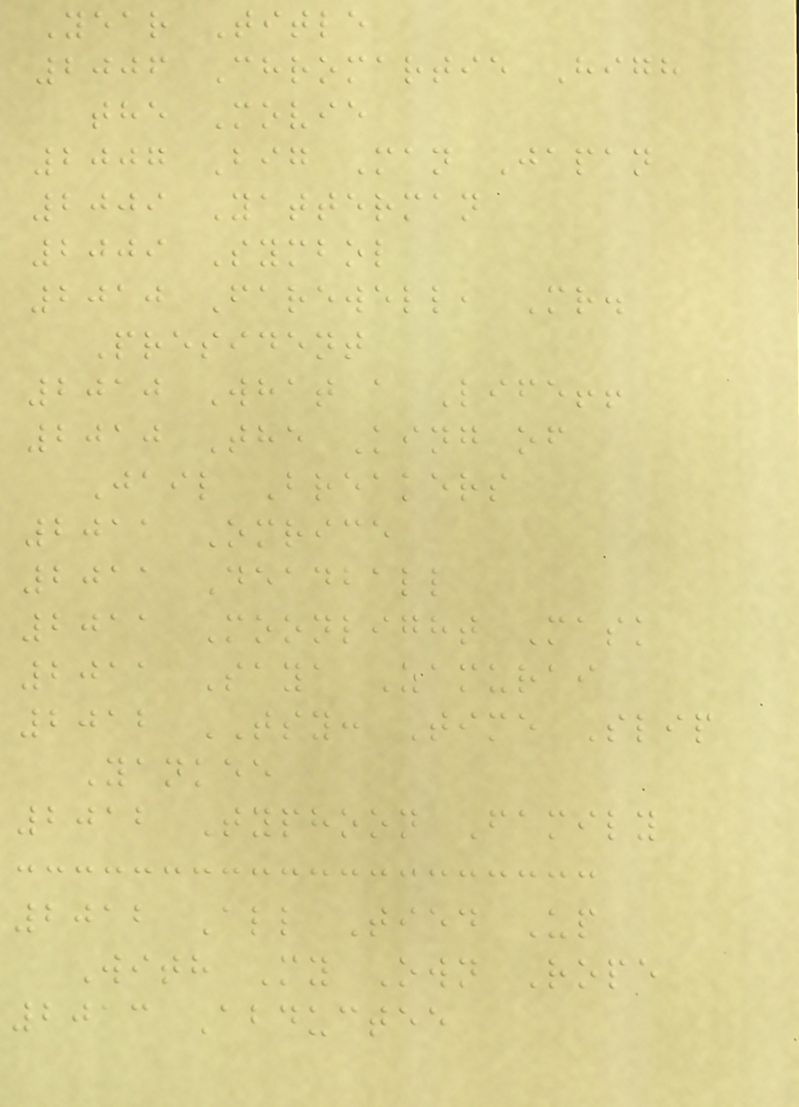Year Title
2006 Chromartie High
the Movie
2007 Big Man Japan
2009 Yatterman
2009 Symbol
2010 Farewell, Mr.
President
2010 What a Life!!
2010 The King of
Jail Breakers
2011 Omrice
2011 Deadball
2011 Moonlight Mask
2011 Saya Zamurai
2012 TSY: Time Slip
Yankee
2012 Typhoon Family
2012 All Tied Up
With My Own Rope
2013 Abductee
